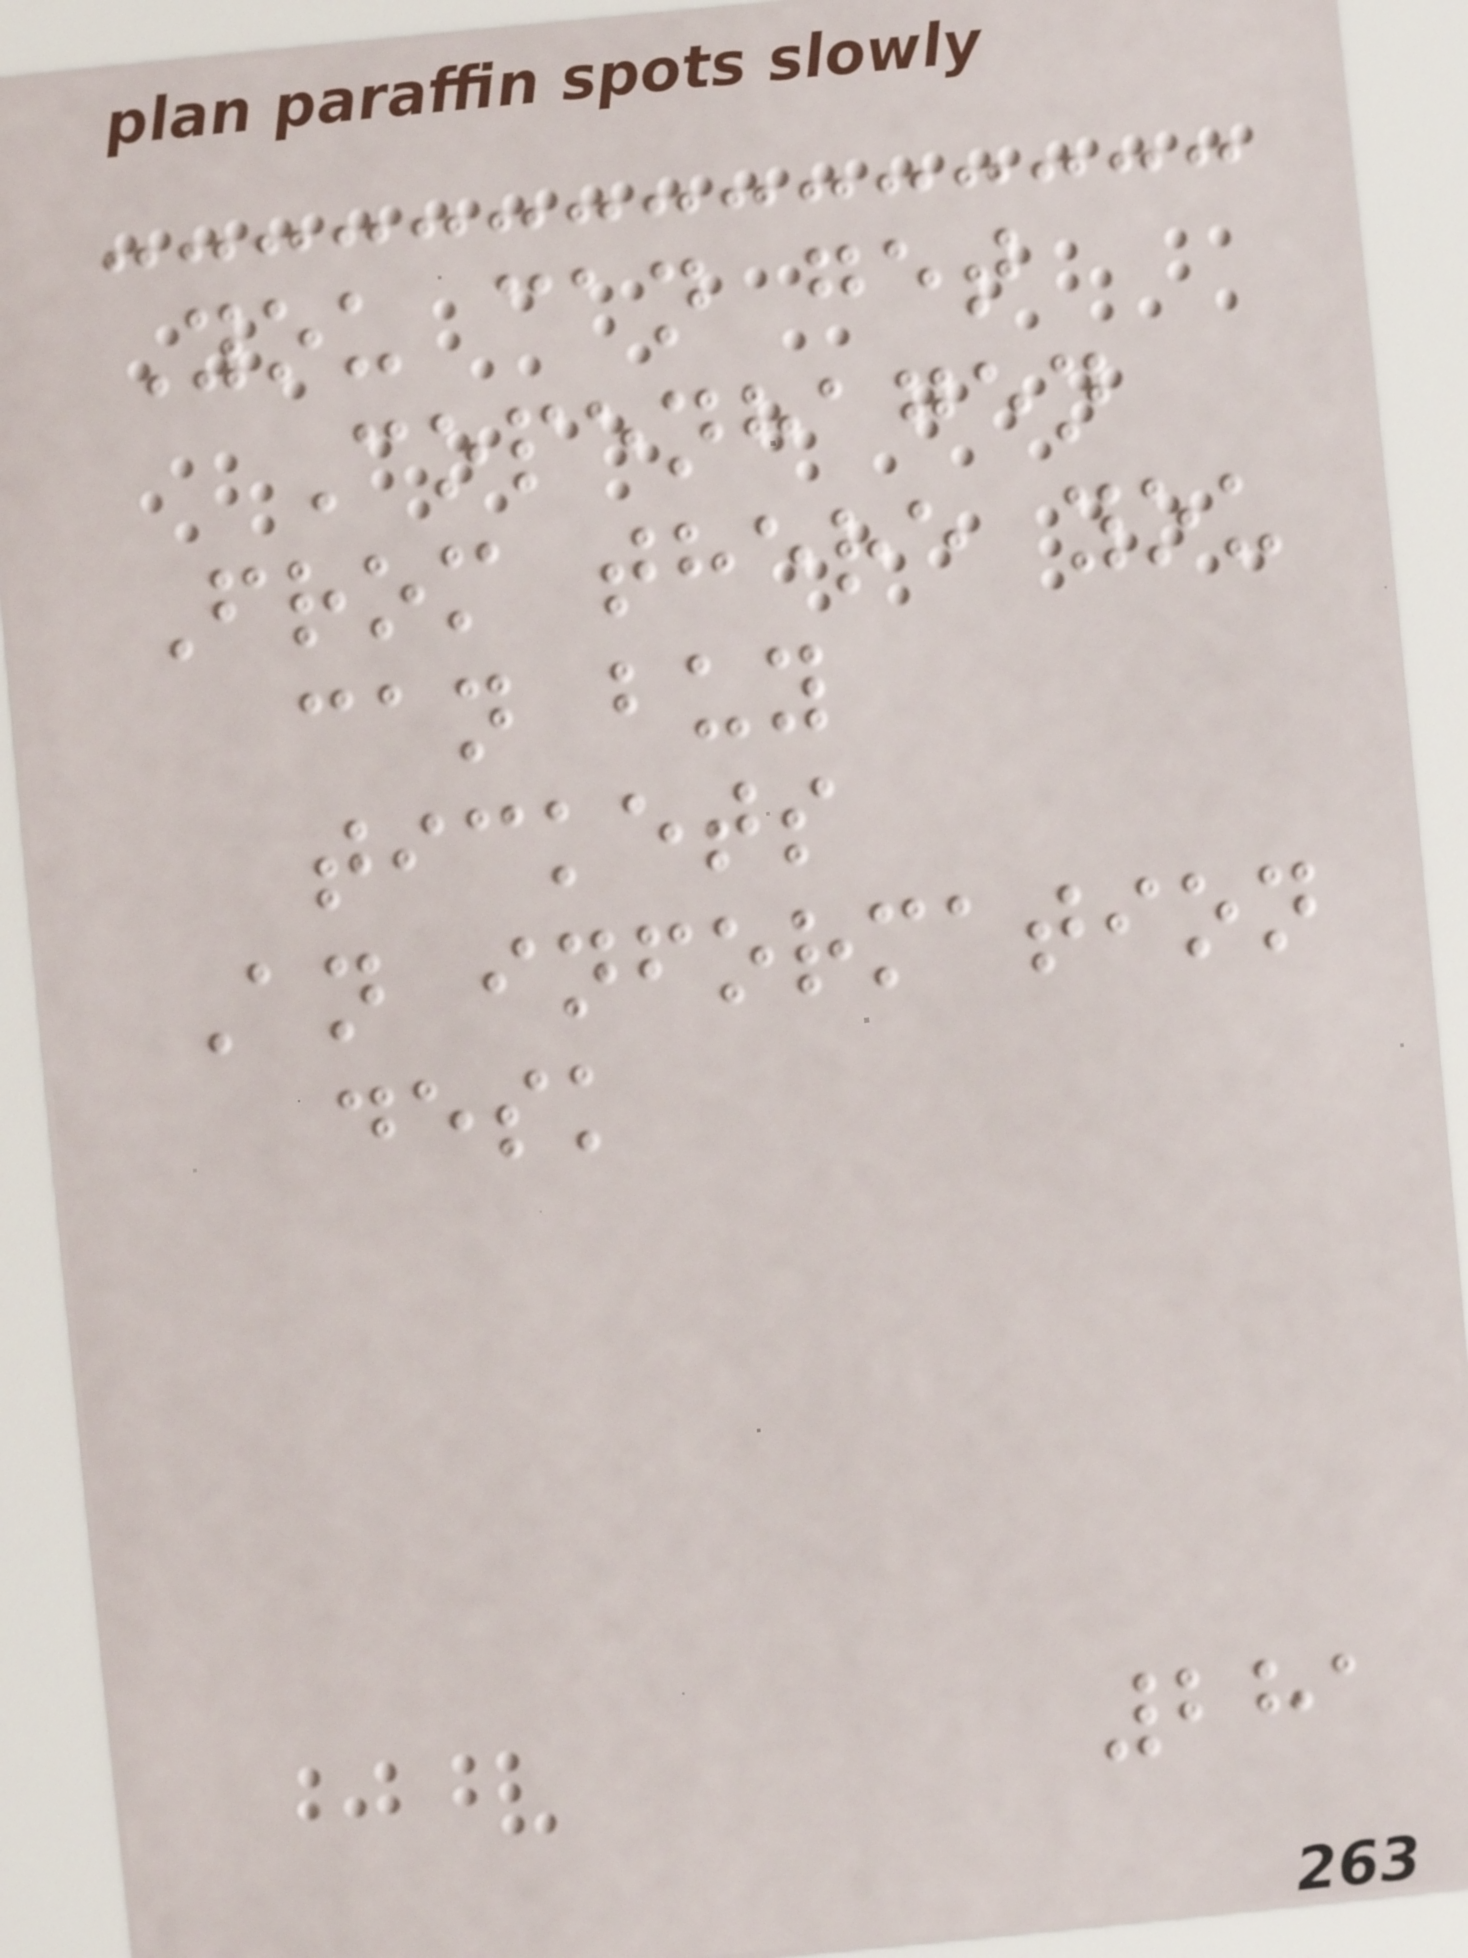You can get
Copenhagen
From there you
can buy
tickets
An information
desk
281
